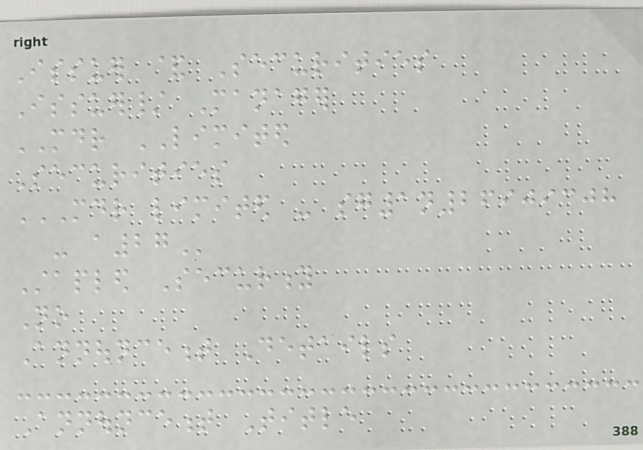Issuer & Securities
Issuer/ Manager
MDR LIMITED
Securities
MDR LIMITED - SG1N26909308
- A27
Stapled Security
No
Announcement Details
Announcement Title
